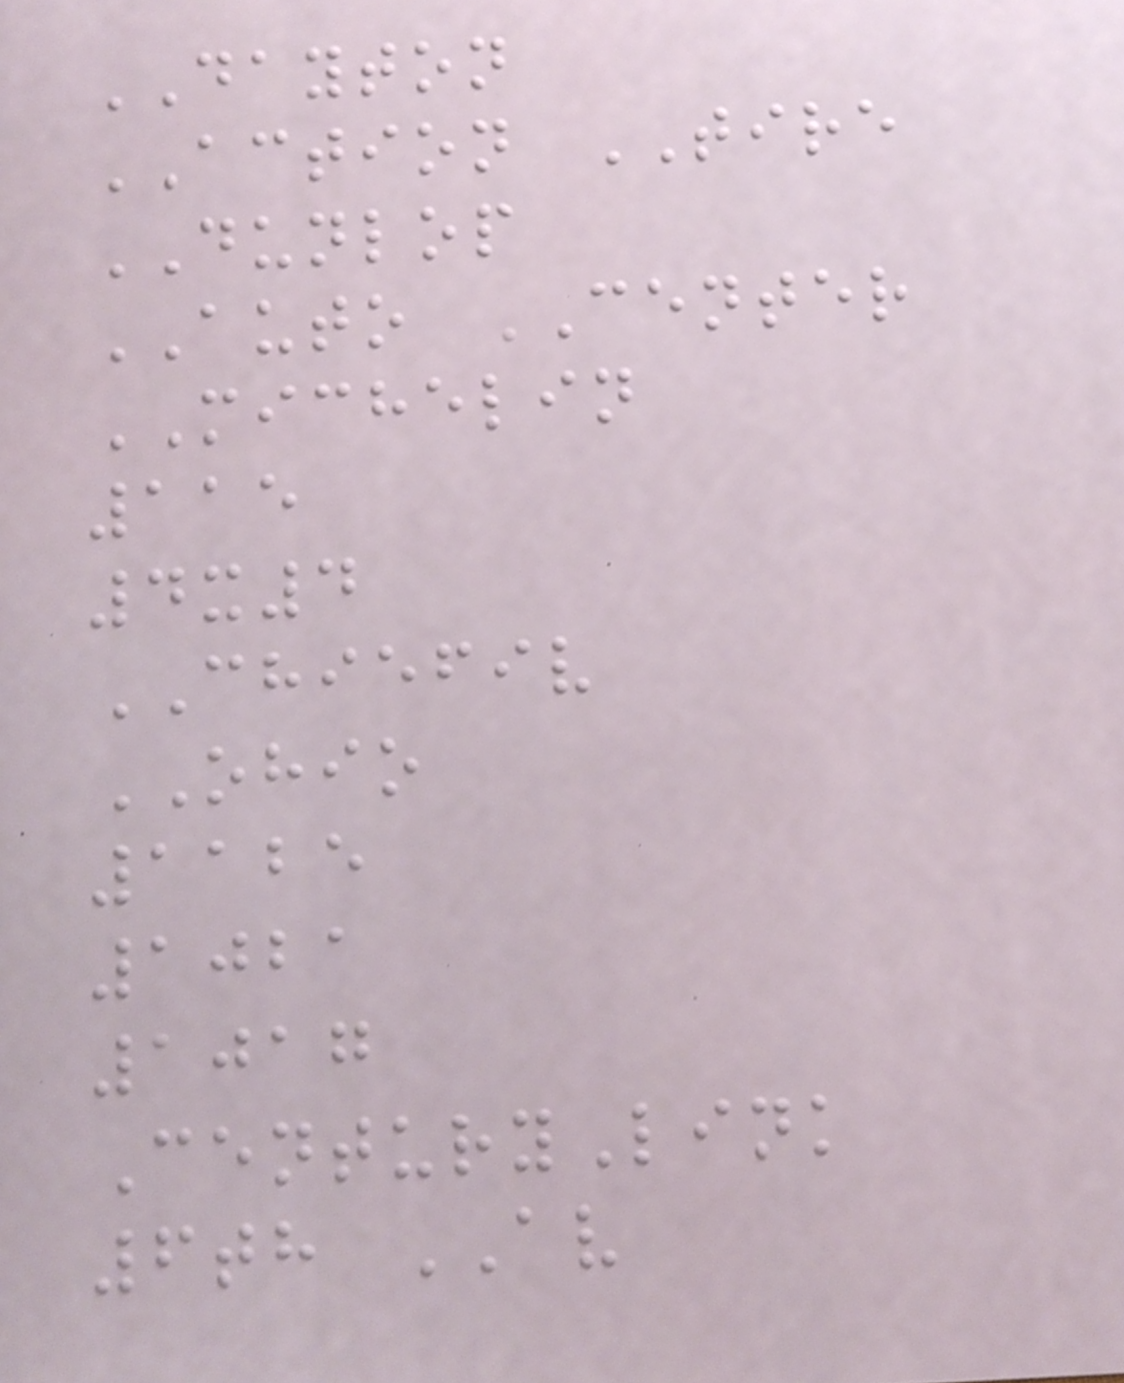DAYTON
ACTION TIRE
DUNLOP
AUTO CENTER
MICHELIN
115
4x4
CHIEFIV
OHIO
1125
1021
1017
CenturyLink
6th AV
